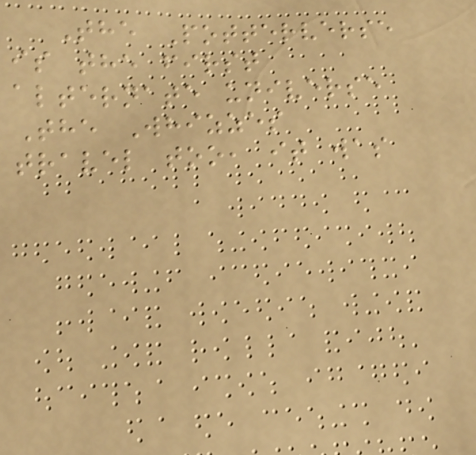The Potterverse
is the first
alternate universe
The Whizzes
travel too, it was
